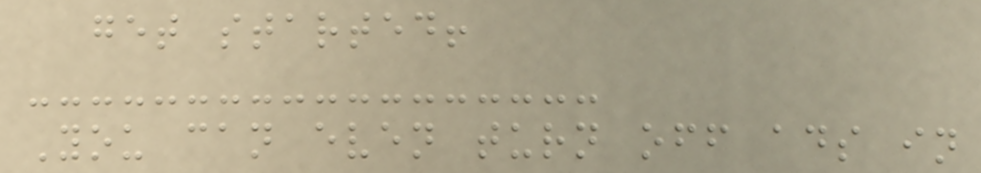get started!
You can even turn off ads in
